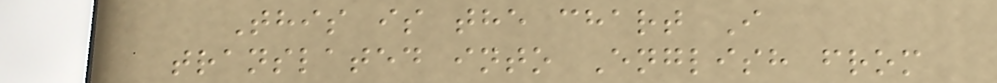This is the chart I
translated into English from
